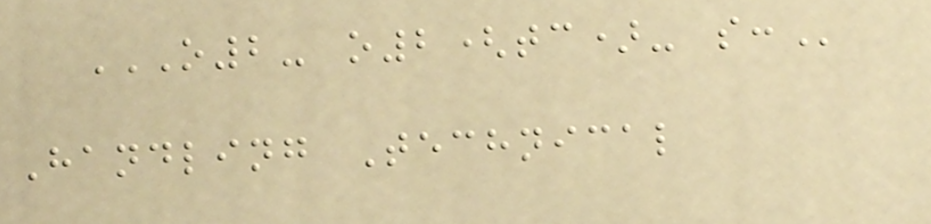O2- O2(TC)- S:
Handling Technical
